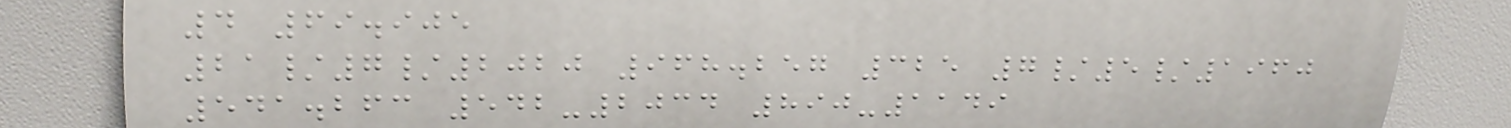4 69.905
21/7/2020 968.257 325 7/5/1960
541.263 542-2034 890-1149
